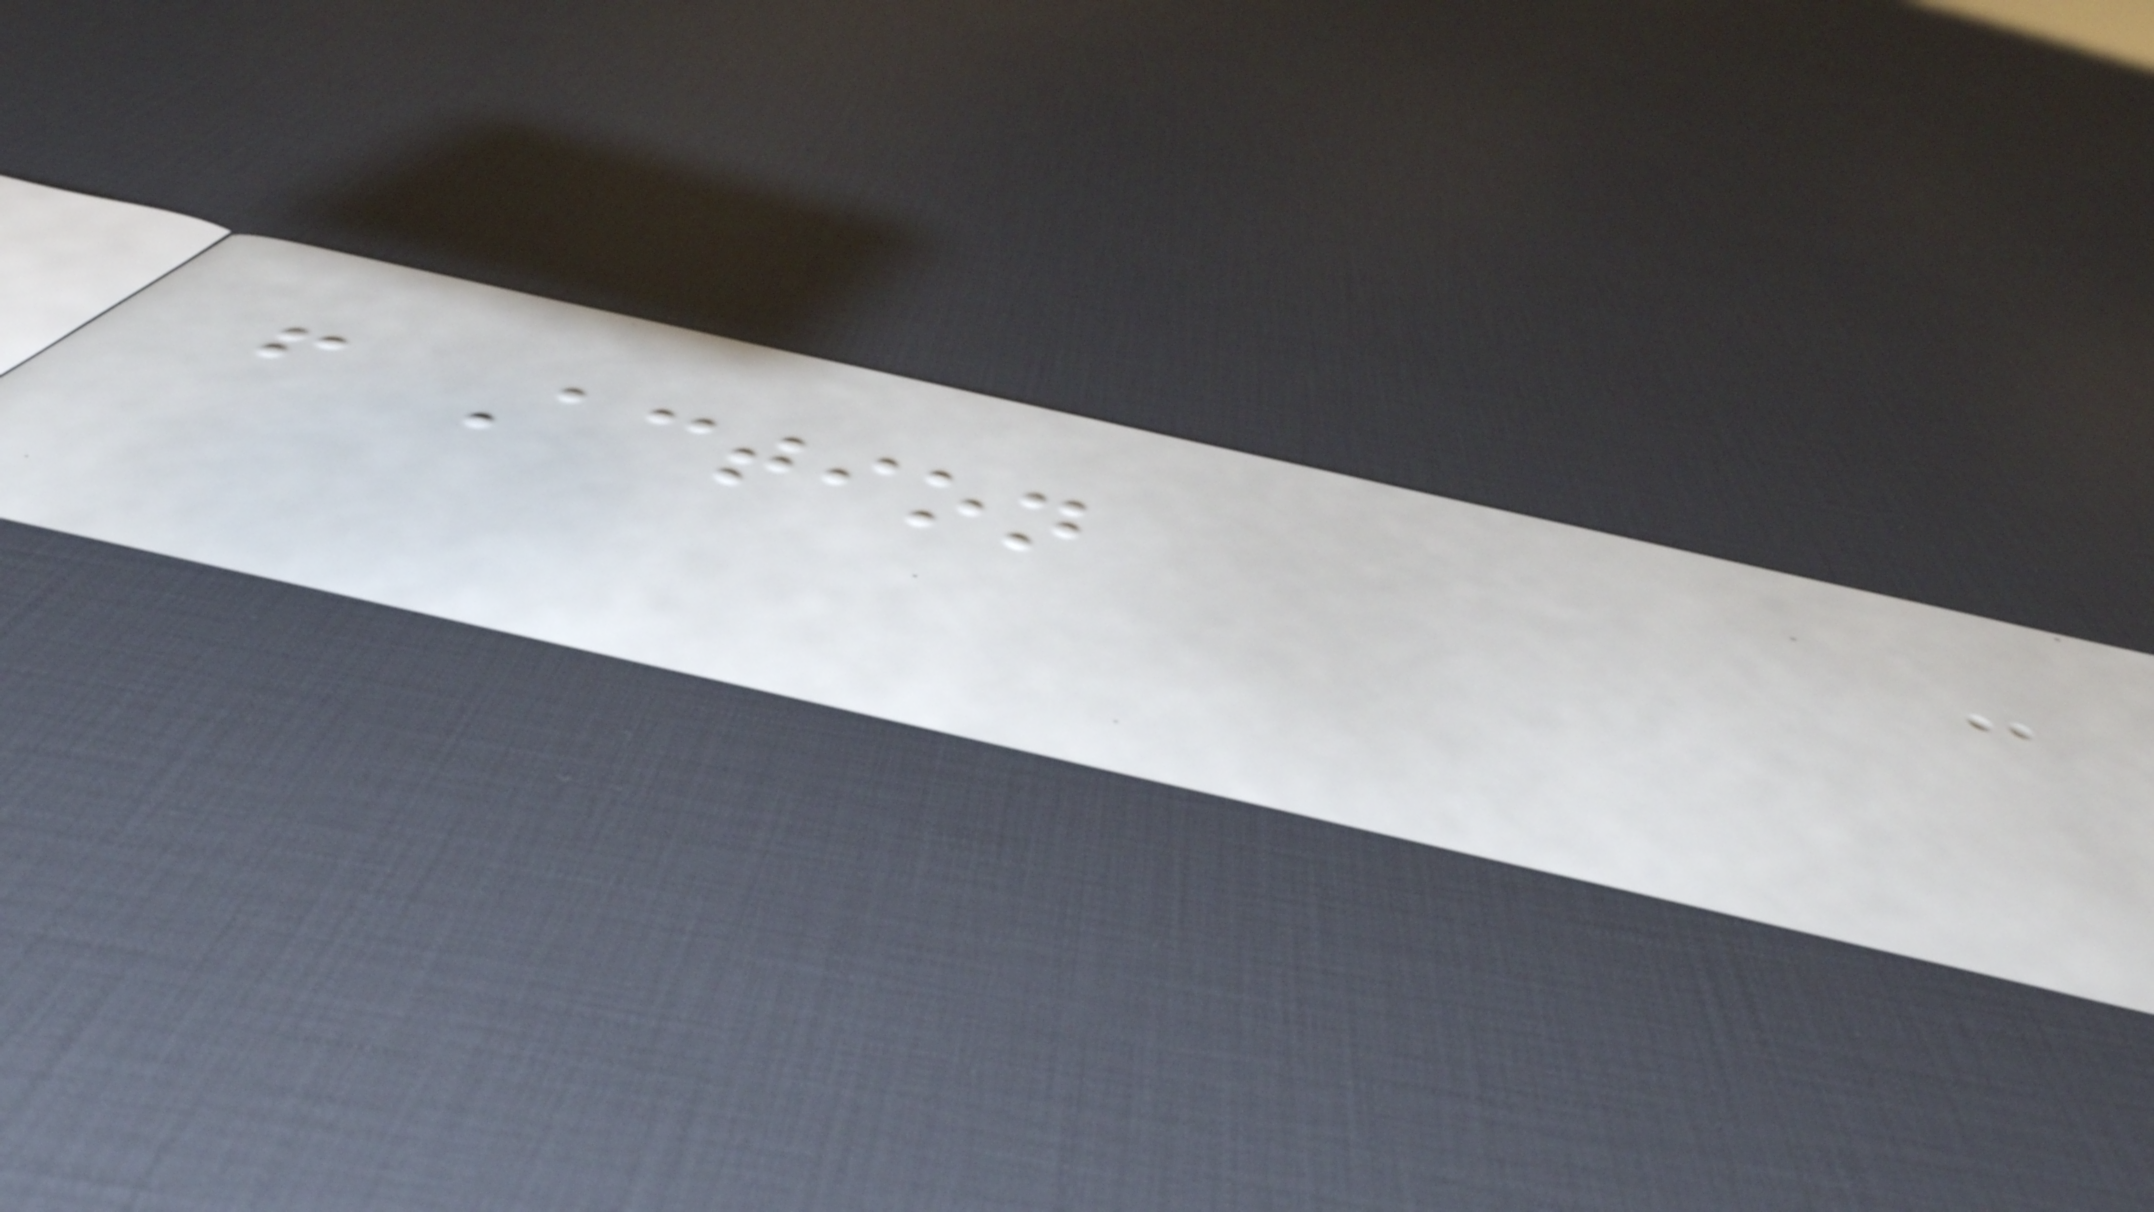f Action
